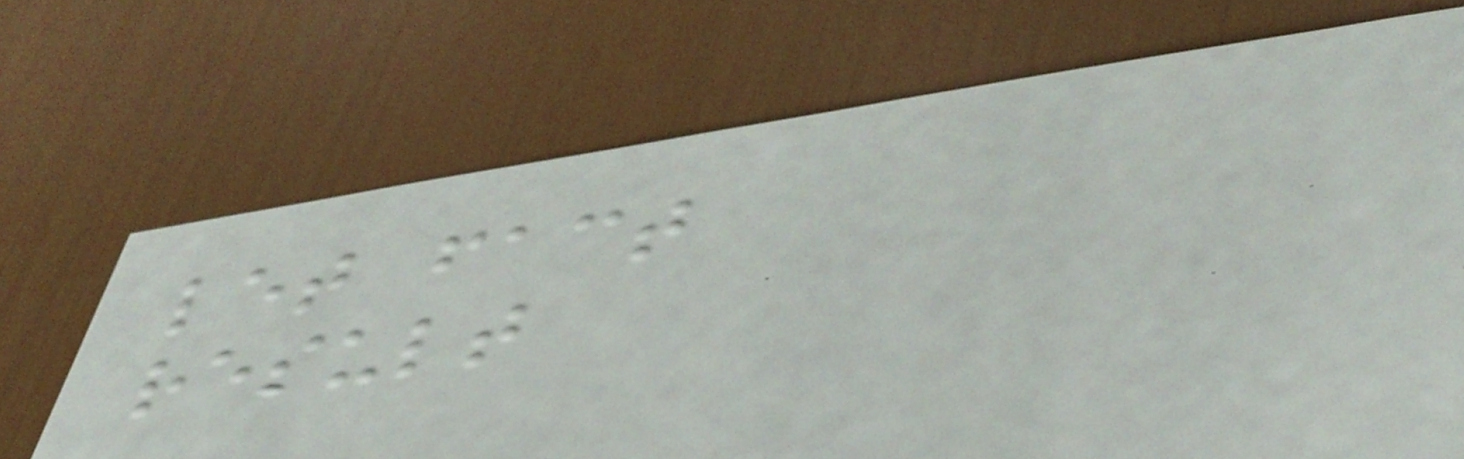let fact
result
